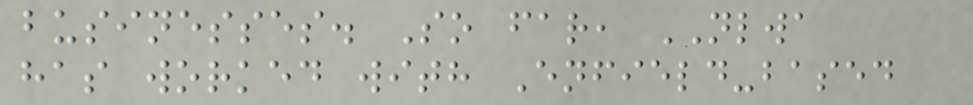businesses. So far, NLWA
has worked with Enfield-based
